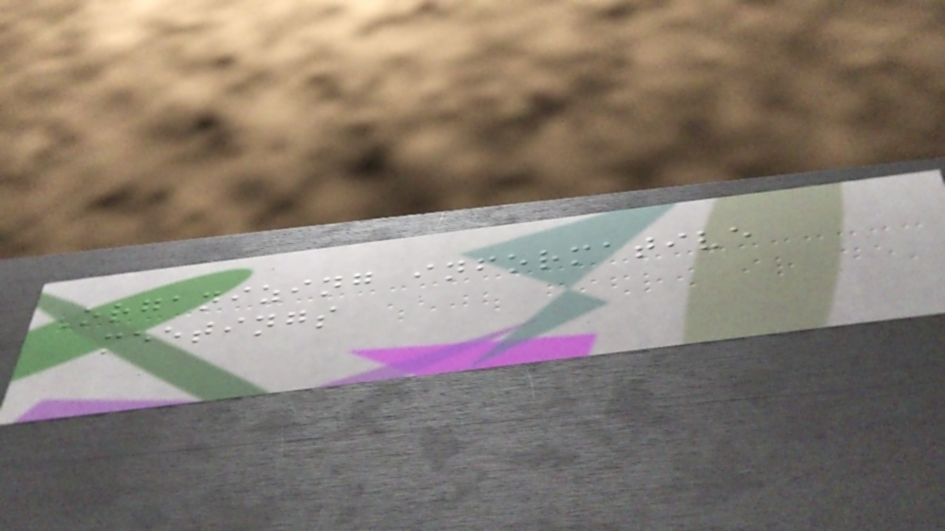Organizing informative
meetings
